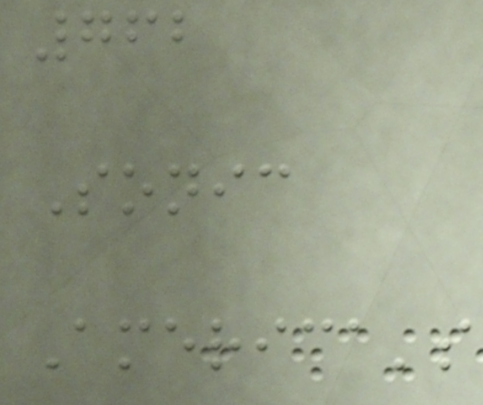762
Sonic
America's
